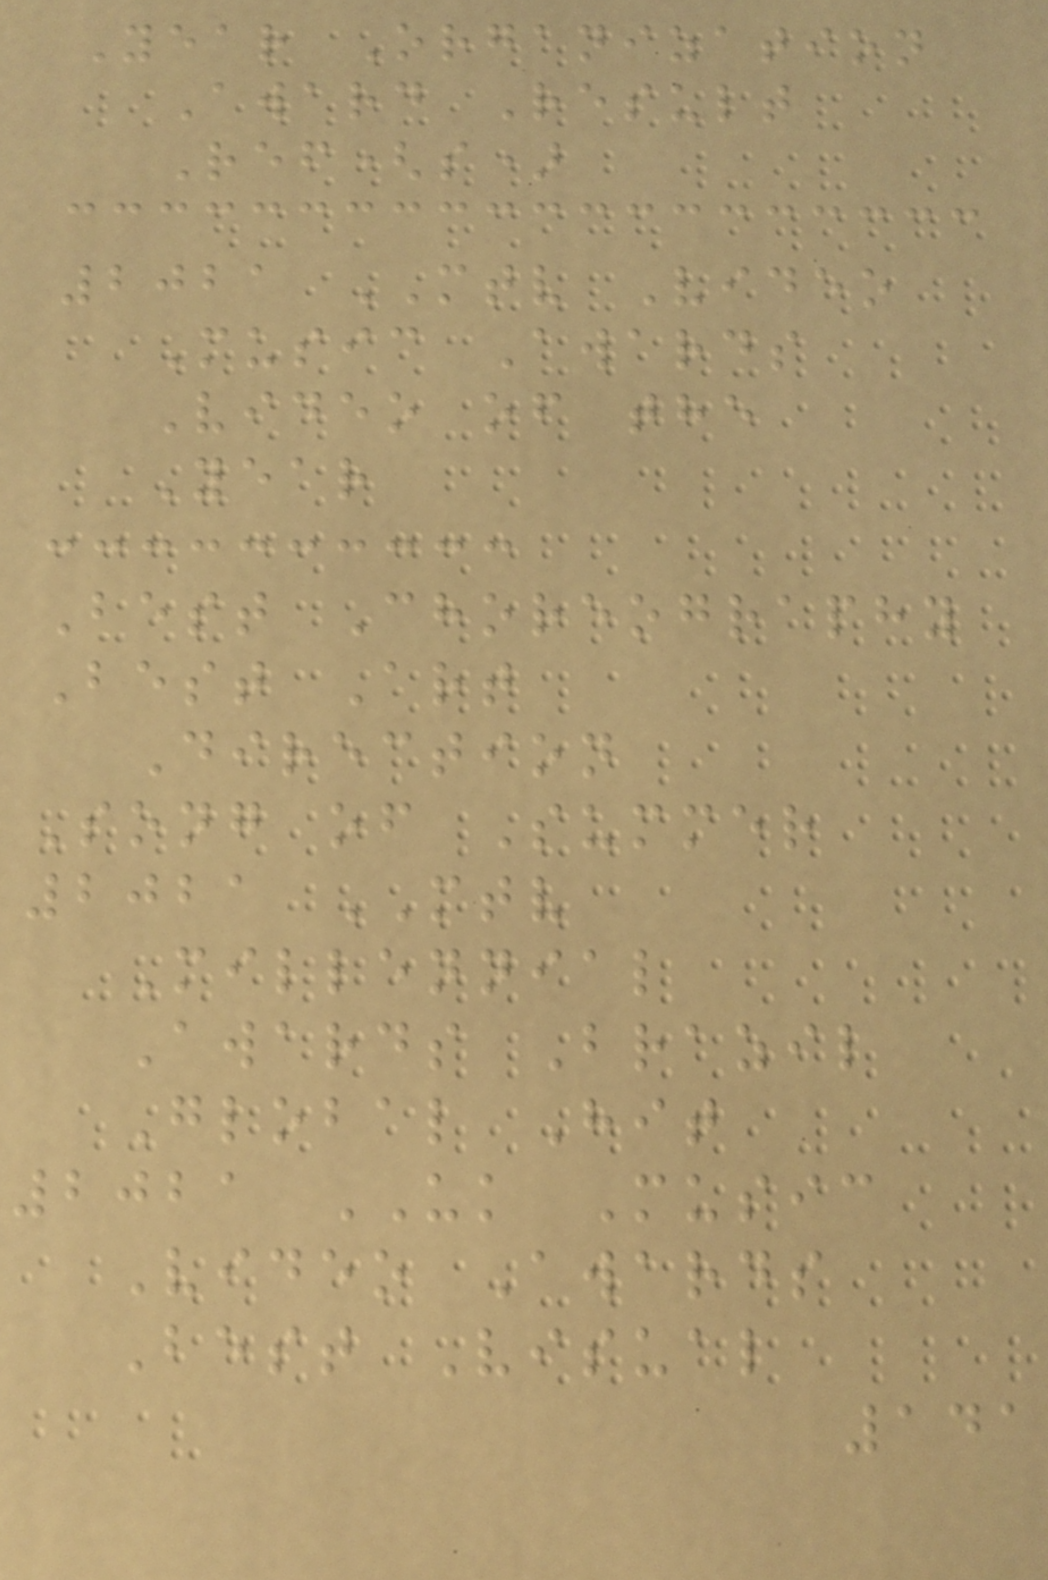Year Organization
Award Result
Ref(s)
2021 MTV Video
Music Awards
Video of the
Year
Best Choreography
Best Art
Direction
Song of Summer
2021 MTV
Millennial
Awards Brazil
Global Hit
2021 UK Music
Video Awards
Best Visual
141
